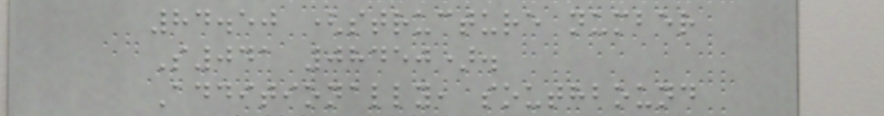84.50 (structure number
S041 08450).
Additionally, southbound
